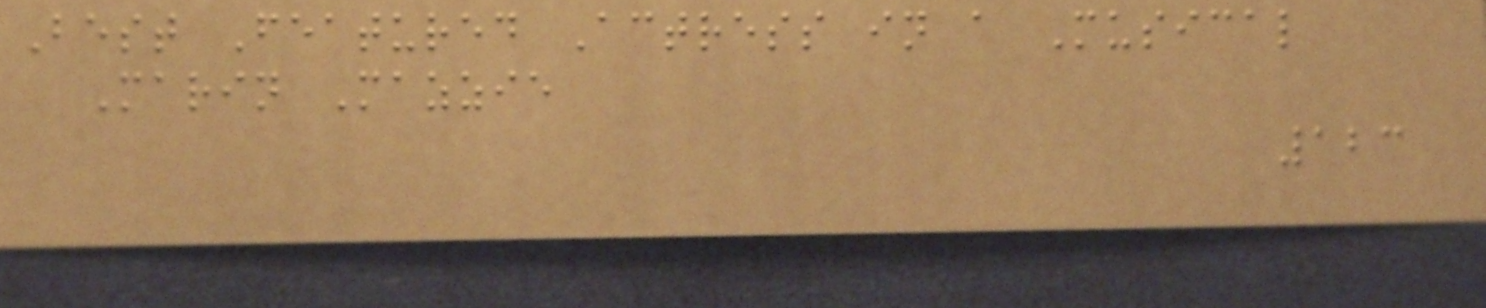Best Featured Actress in a Musical
Marin Mazzie
123
